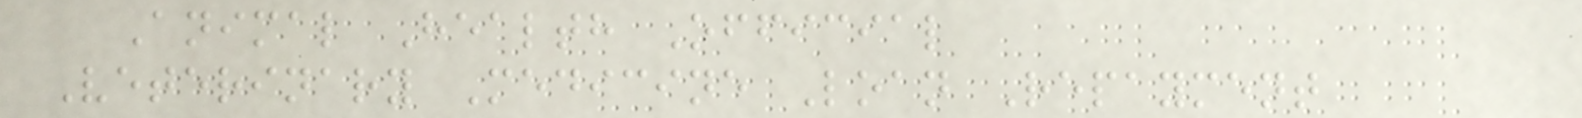Animal Health Official
Veterinary Medicine Loan Repayment
